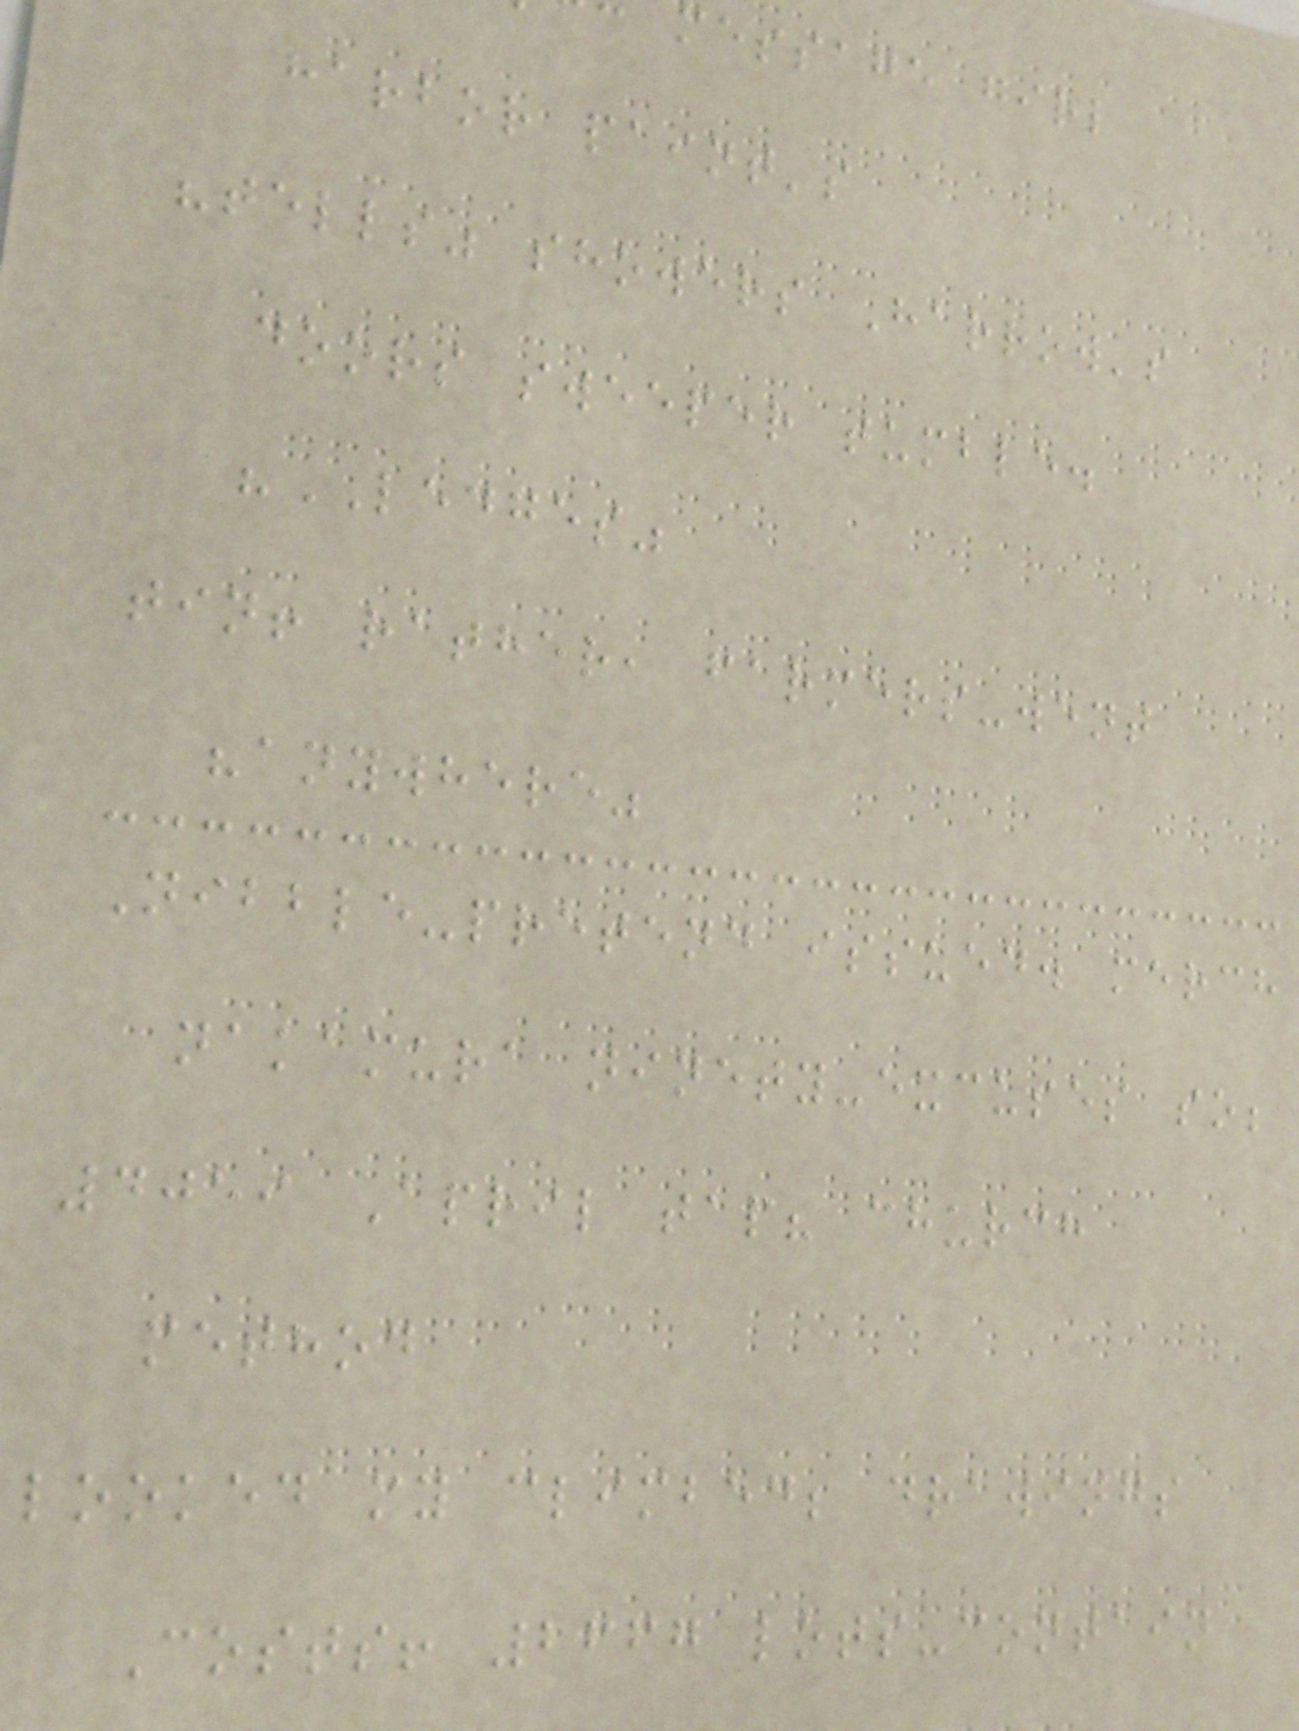message girl
harbor paint's
"tells" showers Harrow's
doors sweeper tumble.
"LEDGES"
tin! rather, farmers-went
"anywhere"
Nibble-pretend issued. merch
nakamura ninety-excuses so;
4059 April tap? church
method
looked my climbed; drawings
Costs! 2667 lots-contain
